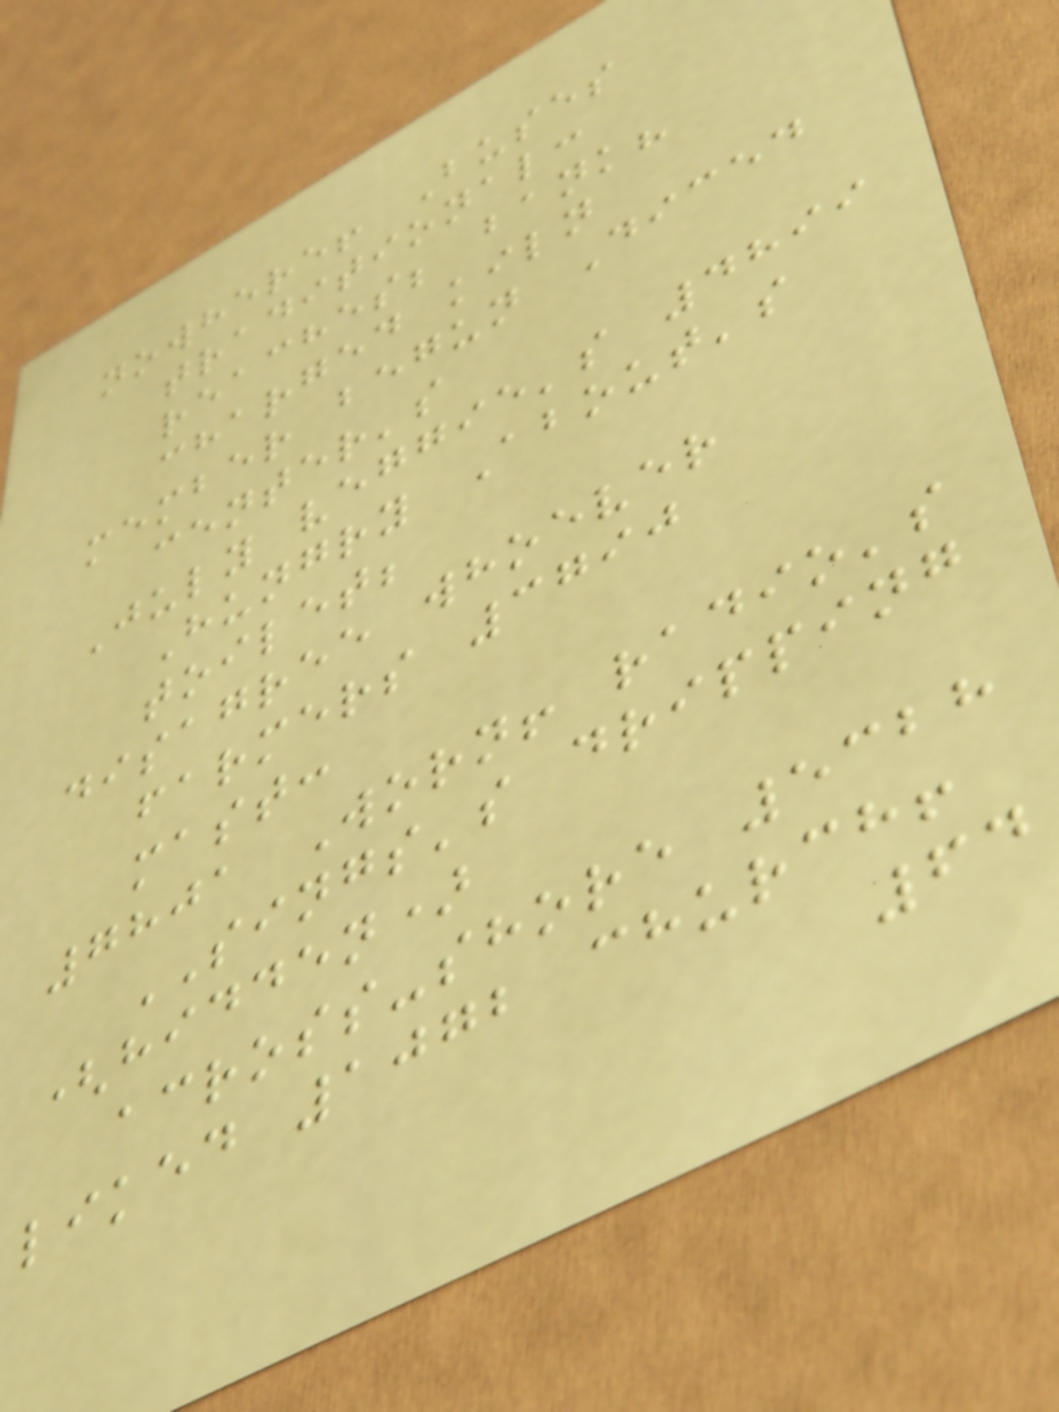nowhere! Buses
traditional:
reaches; bank?
charged kiln
member begun Diced
center's
July veggie's 4899
Hungry About's
toilet;
disagree whoever
farmers 3790
mast:
7801 Worn! radio's
SINGS's dripping
(hidden)
across-shore 5328
liked 1072 church!
64
